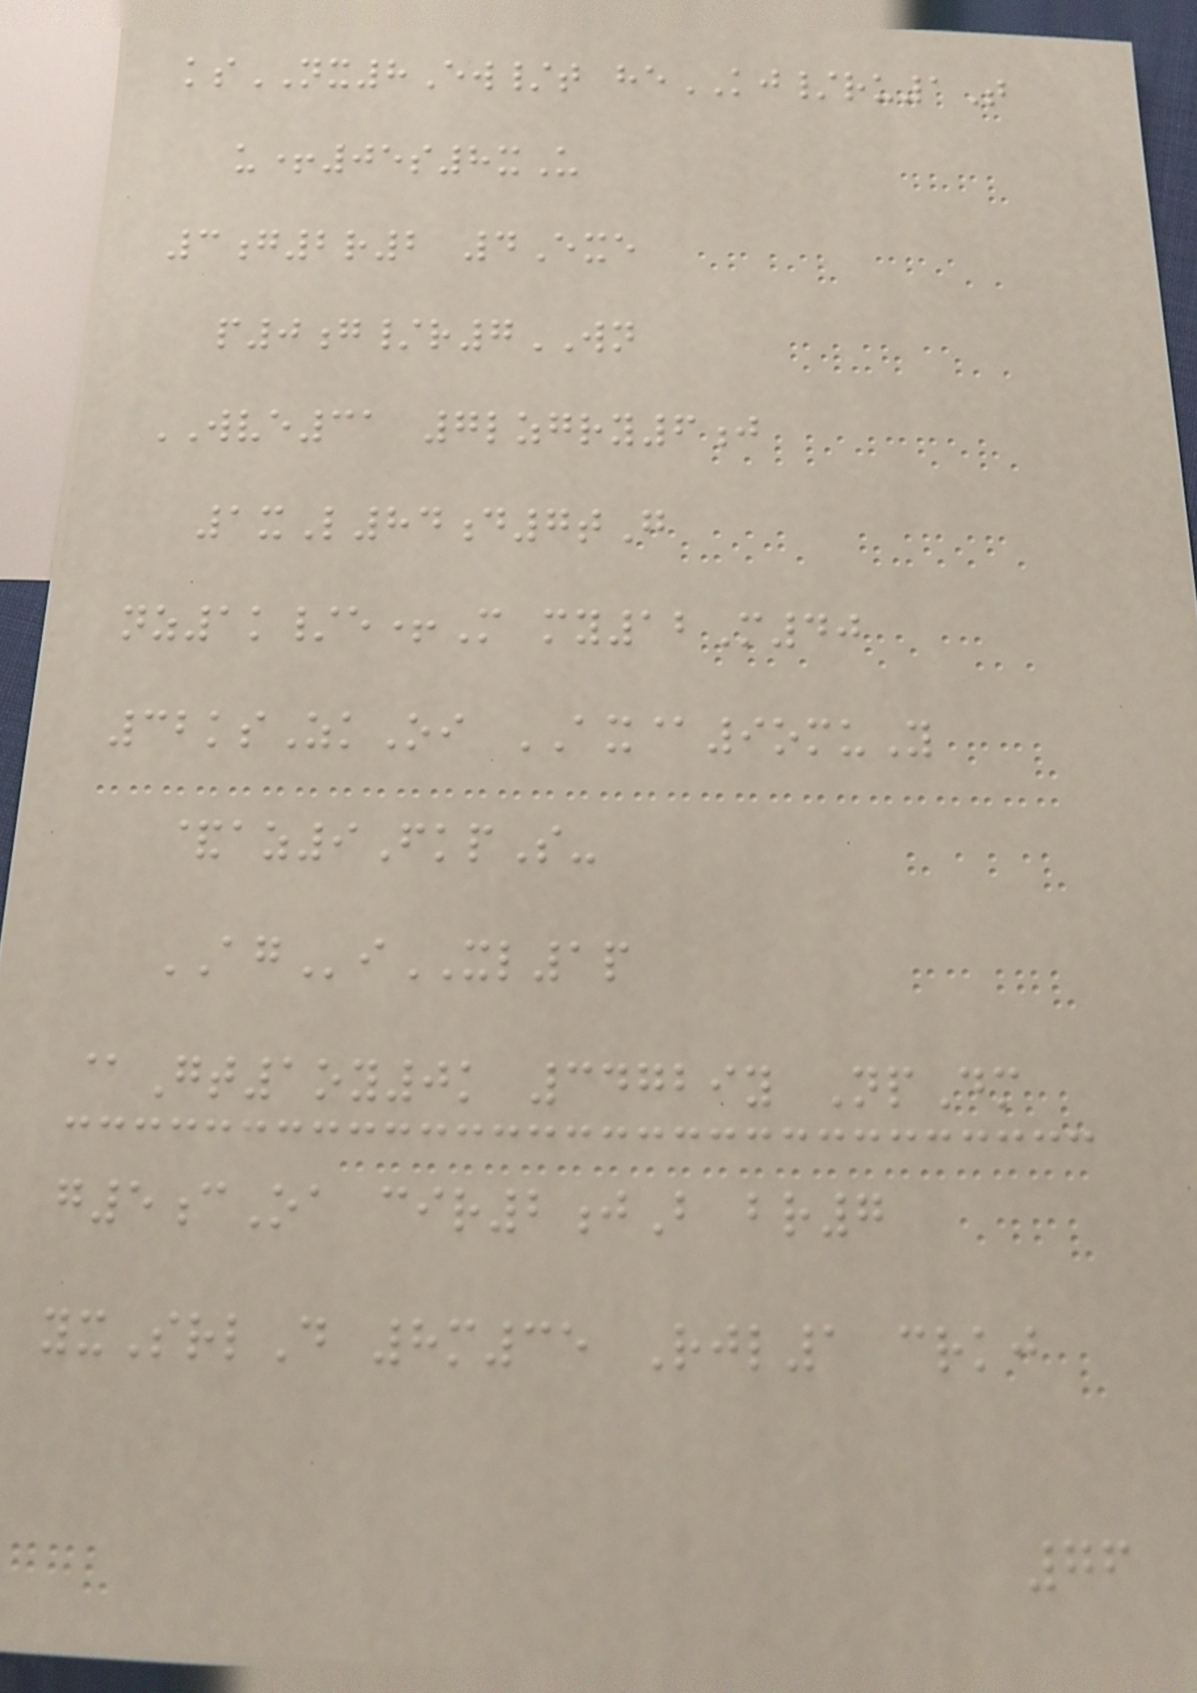ksNX8Ew/t heKJ/ru1T
u+05s8xU
3g2r2 4Exe
p0g/r7WN
WVE31 7lzgry6j
1xL84d7tG
nz1k/e+M my12M40
32ksZkOi AX@9omuY
&az9FkpS-
AGiXL1p
@Gt1oy0k 34729y NpDm
g5cOa cir2jB br7
yxSrlD 8m35 Rjl1 crkj
76
